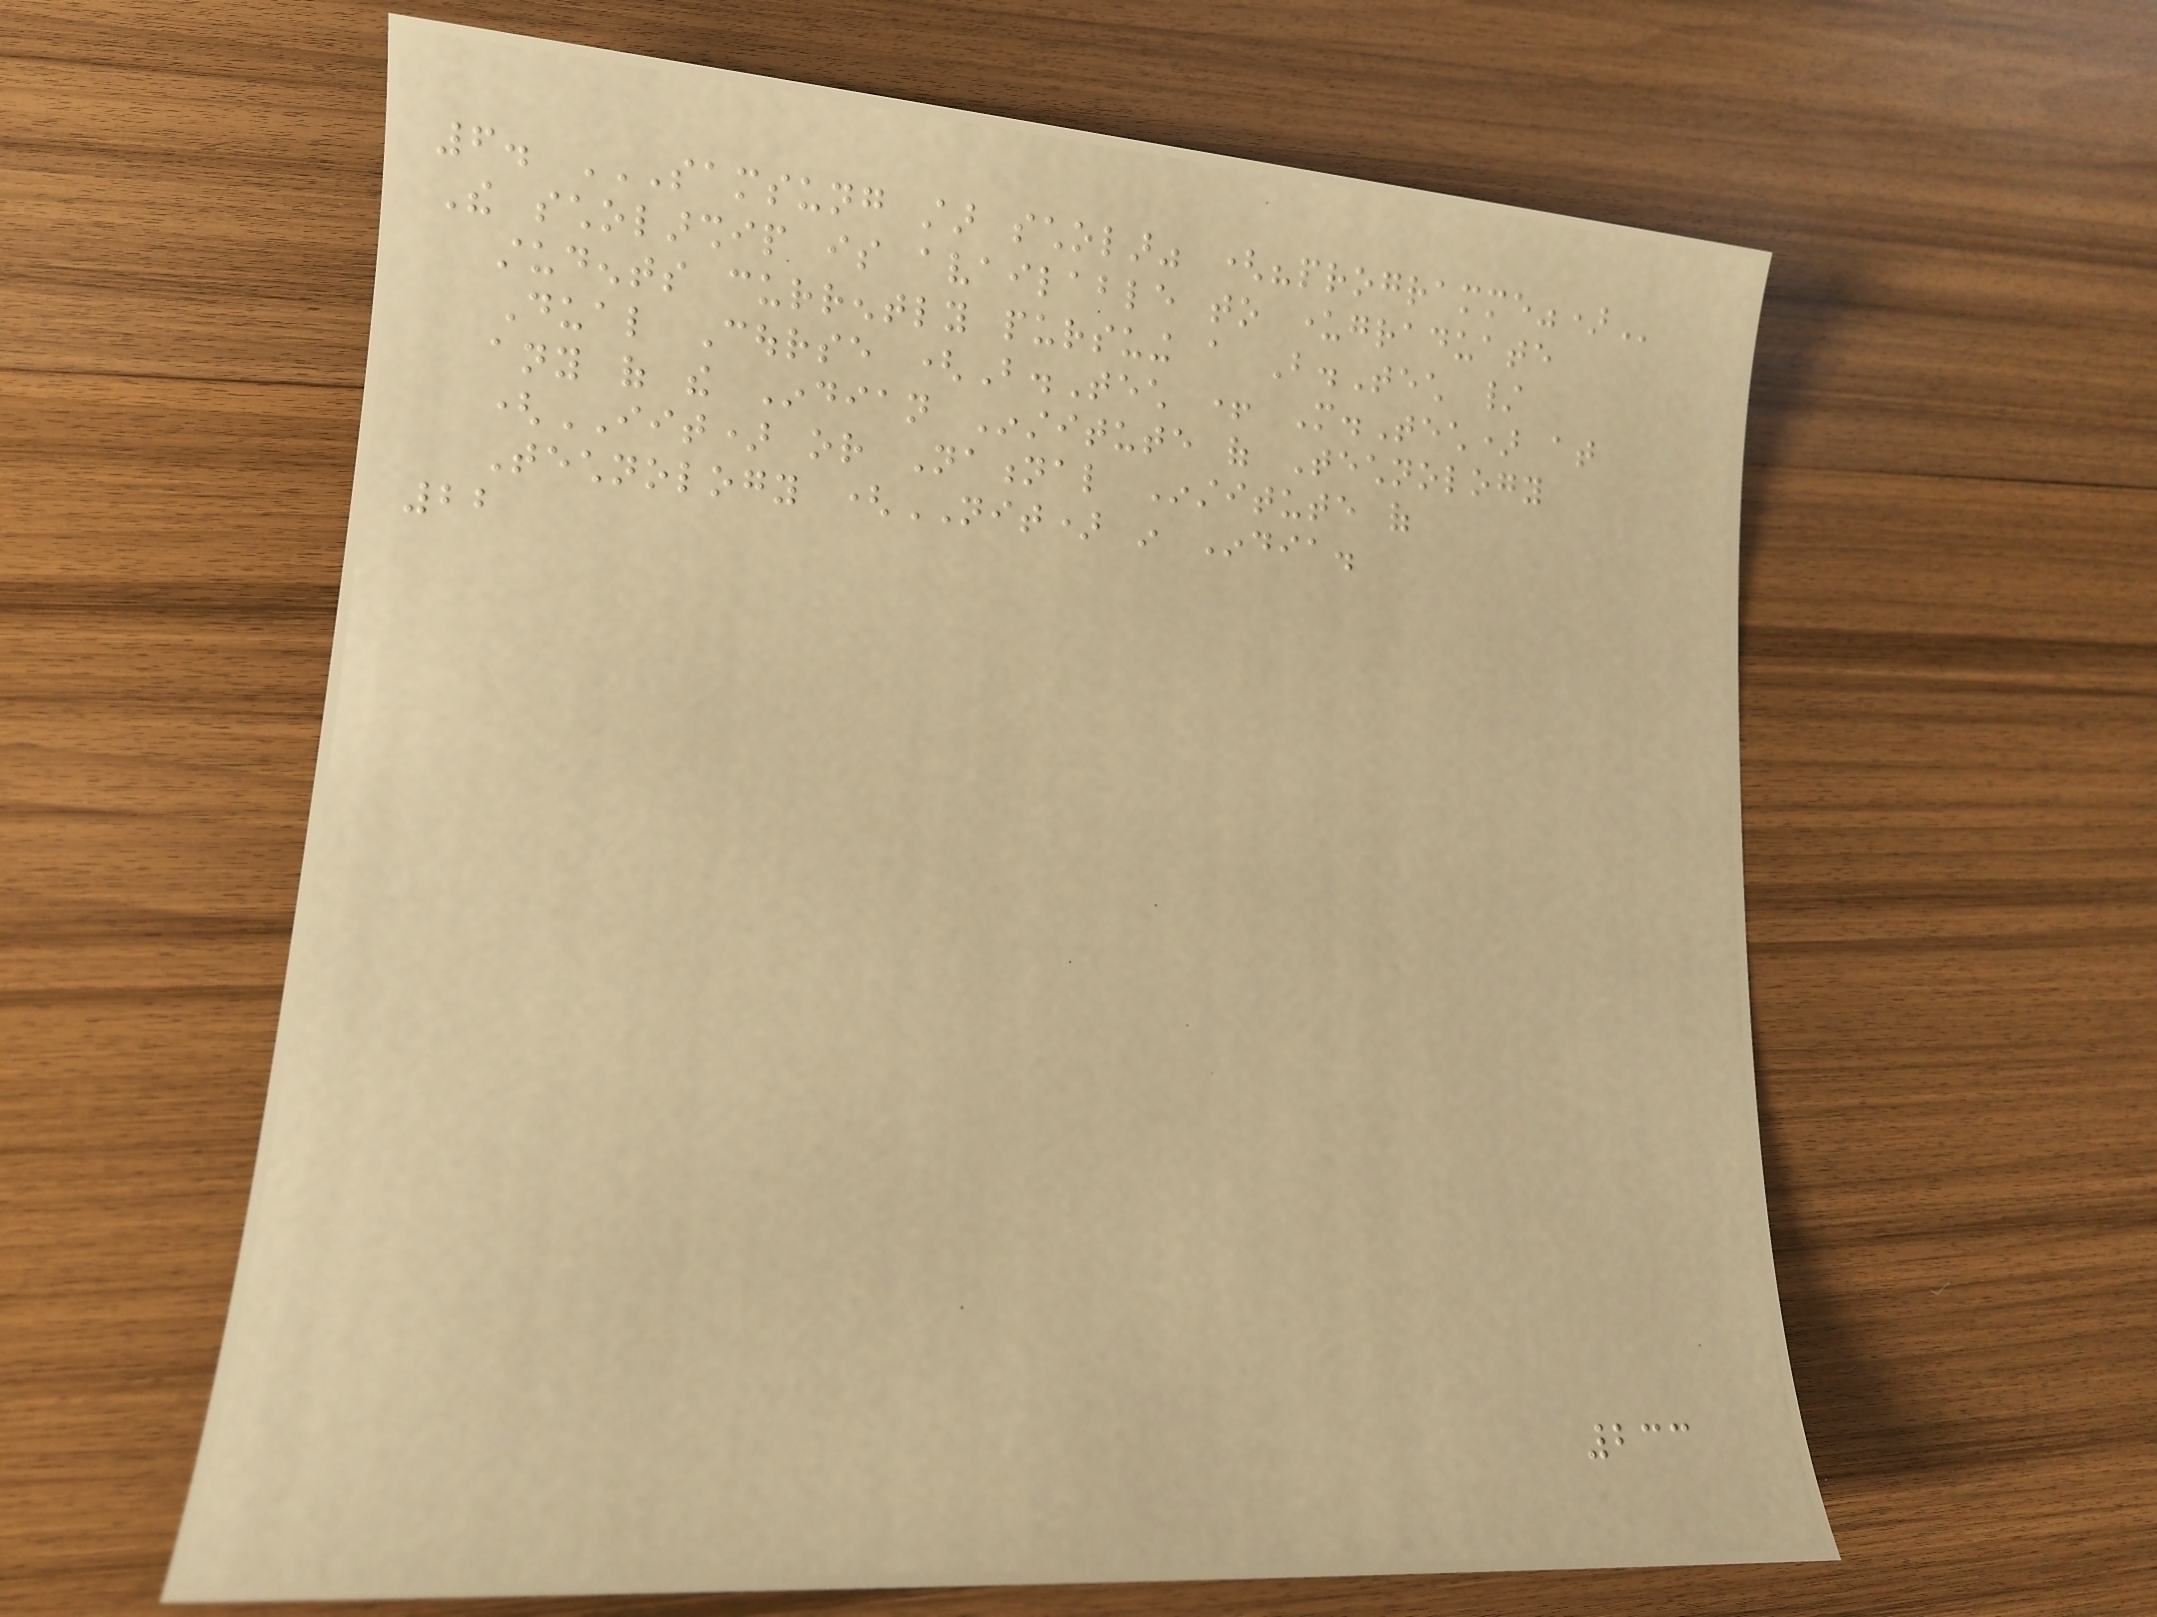6. SAMSUNG STAR SCHOLAR" ("PROGRAMME")
The scholarship is available to undergraduate
students currently pursuing a B.Tech /
Dual Course (B.Tech + M.Tech) at
any of the Indian Institute of Technology
(IIT) or National Institute of
Technology (NIT) in India.
22
233
